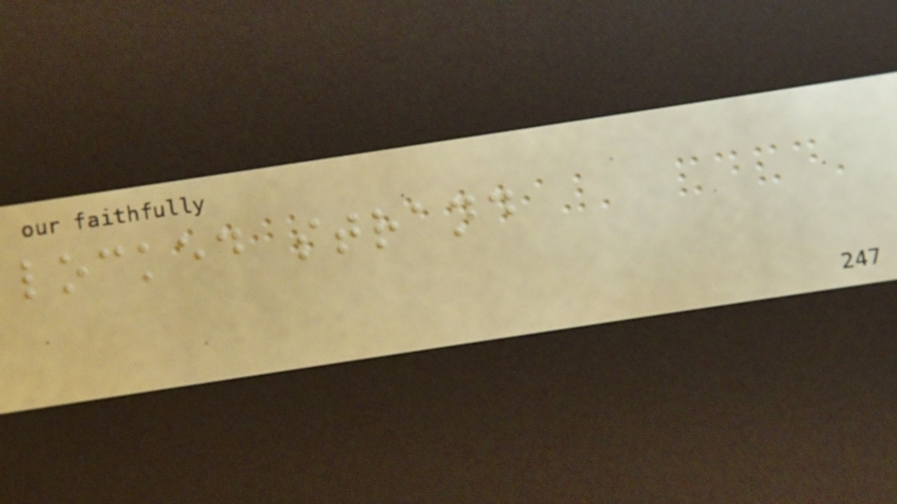locked strand
